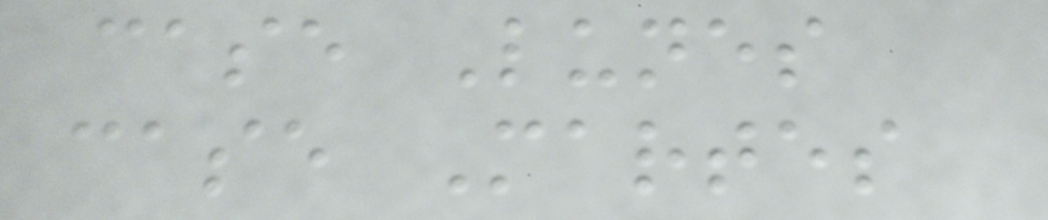case Lunes
case Martes
